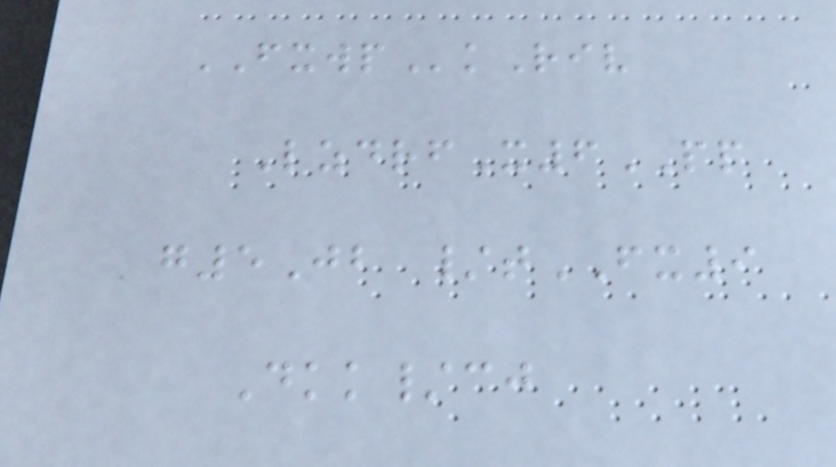FXWPkRiv
LzdrfX6PP
g5Jb /tFX9
Dkk/cj
